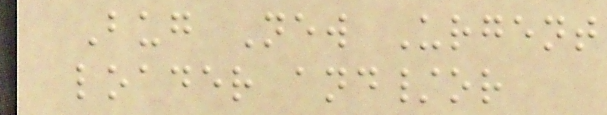Bug New Urgent
loader and/or
